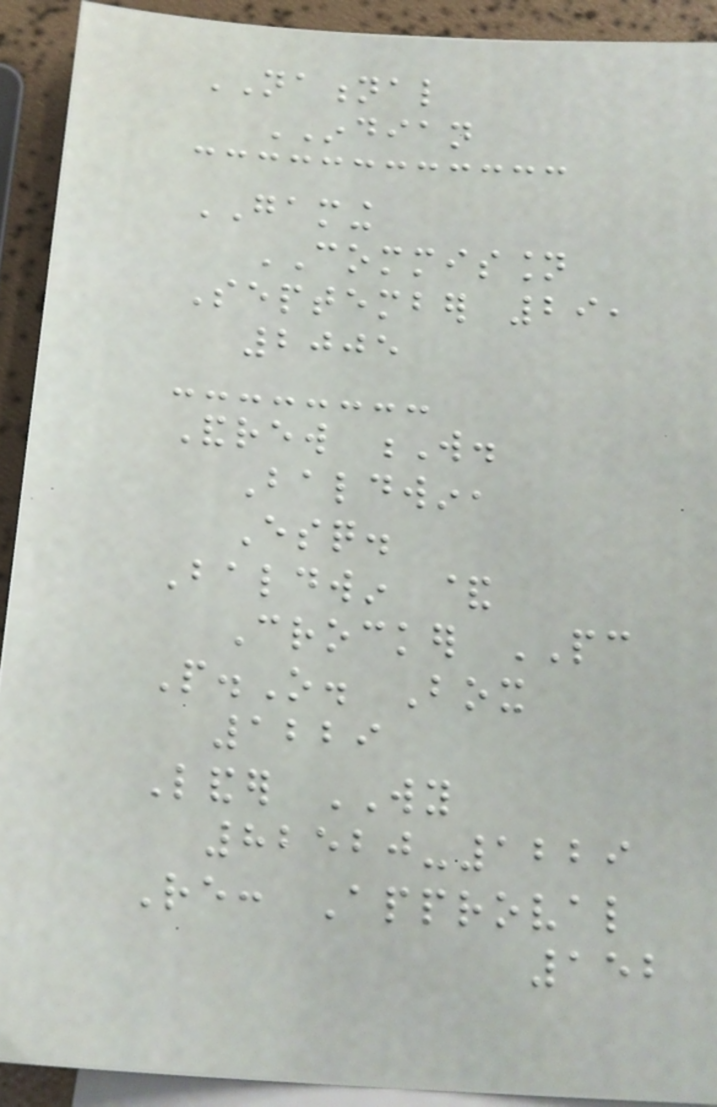NATIONAL
INDIAN
GAMING
COMMISSION
September 29,
2005
Andrew W.
Baldwin,
Esq.
Baldwin &
Crocker PC
P.O. Box
1229
Lander WY
82520-1229
Re: Approval
152
